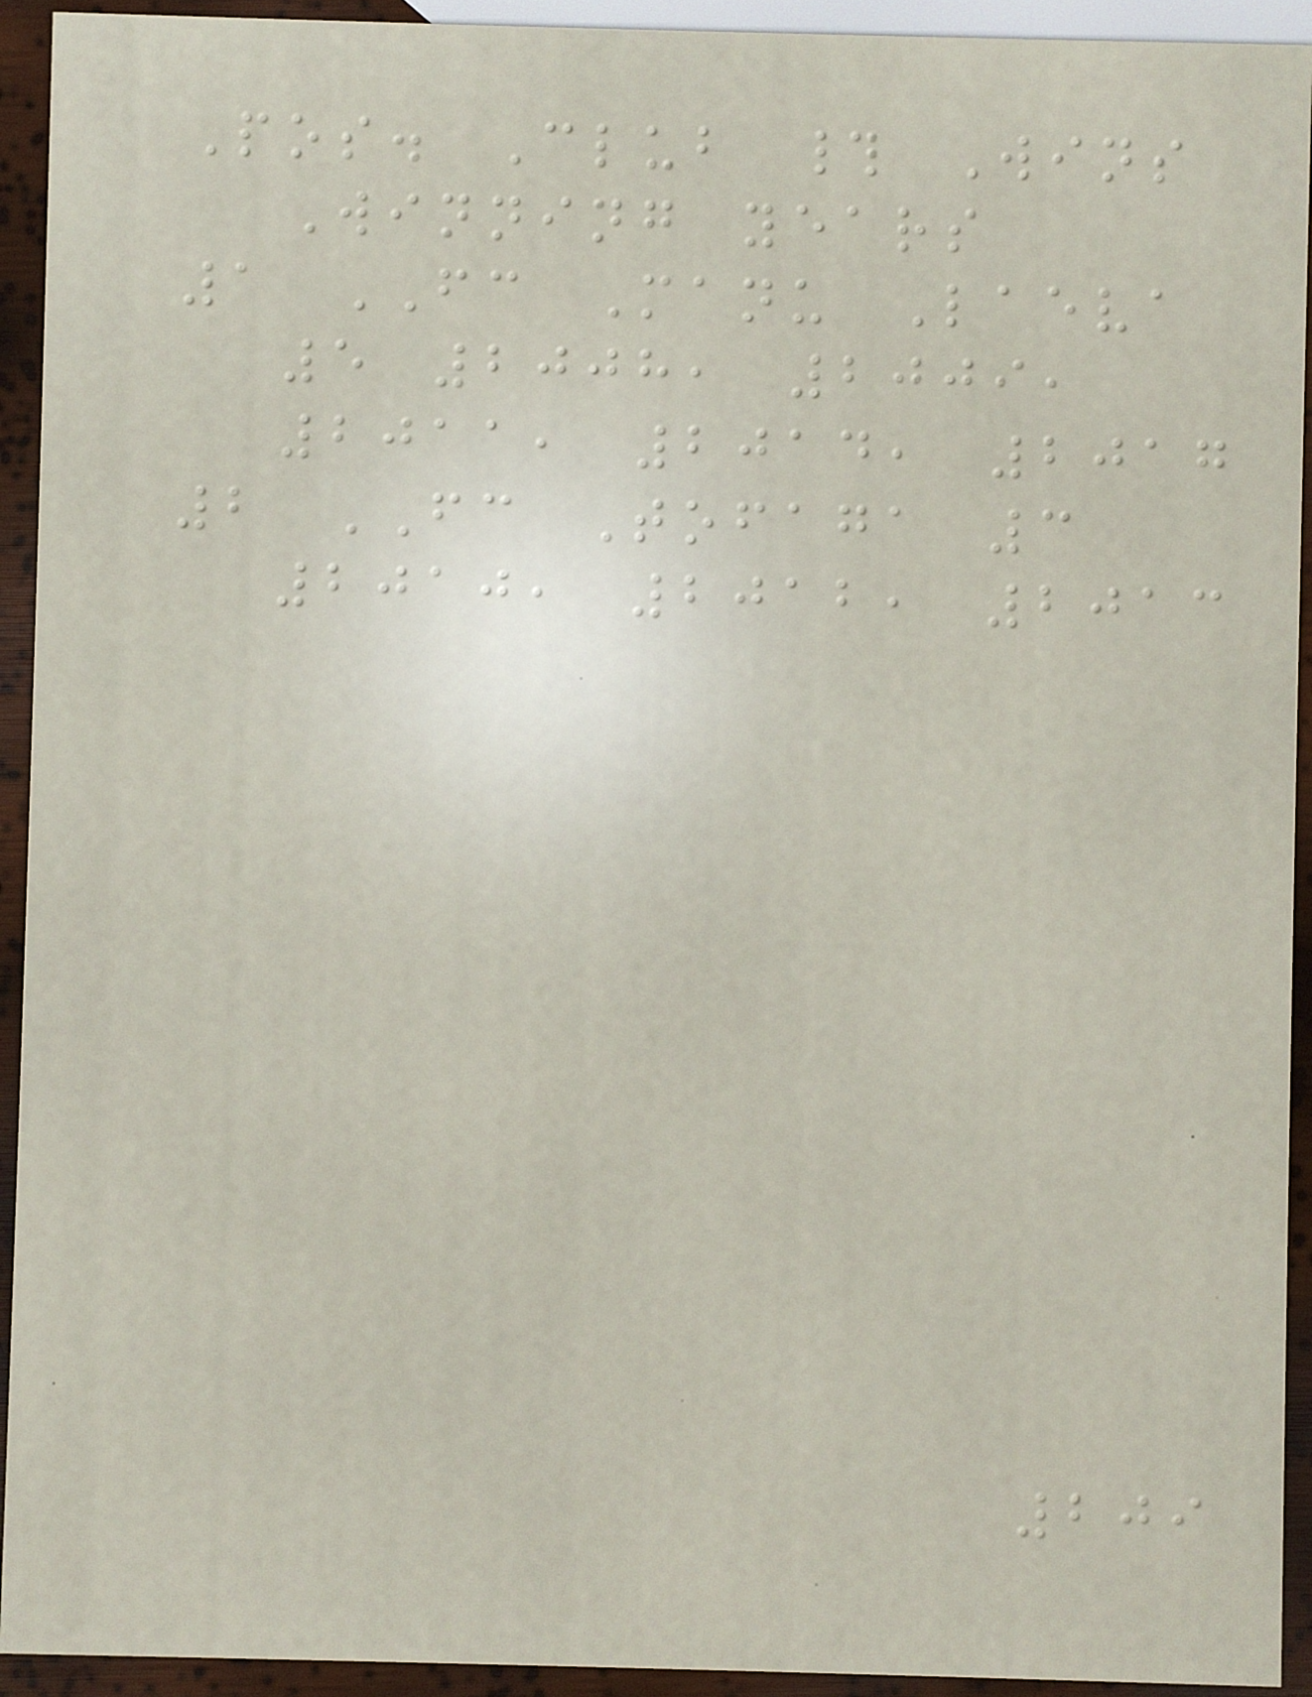Pos. Club # Wins
Winning years
1 FC Manu Laeva
5 2008, 2009,
2011, 2014, 2017
2 FC Tofaga 3
2010, 2012, 2013
209
